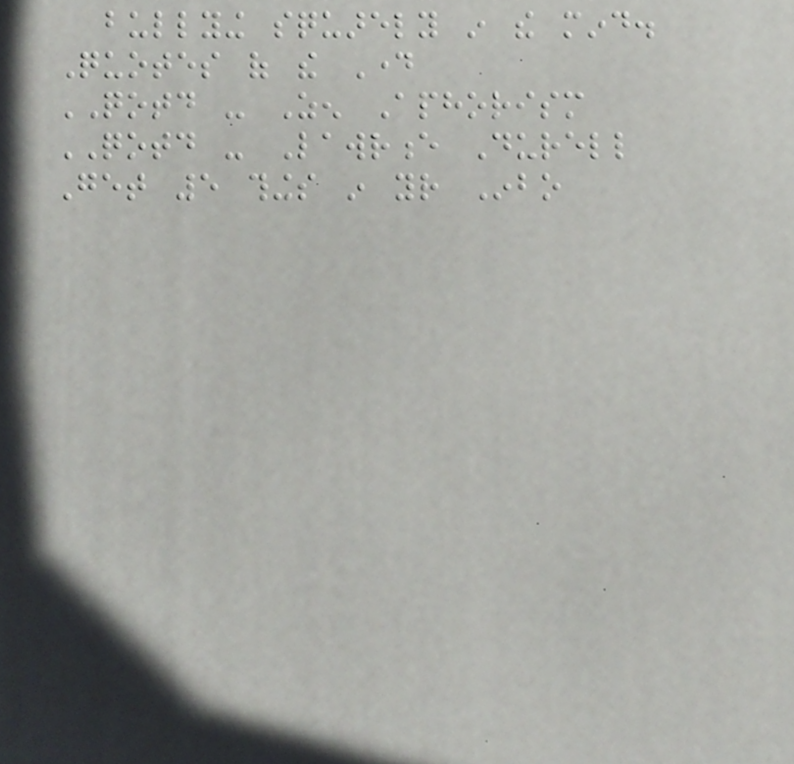bullying squarely in the mind.
Quotes of the Day
QOTD - Zen Aphorism
QOTD - Lawrence Durell
Get 5 things in your Inbo
